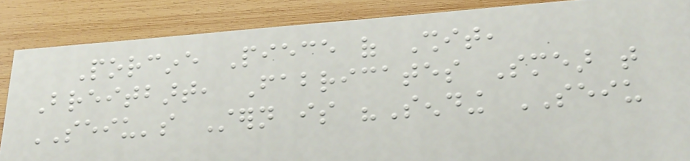Porcine Piece of Shit,
Breitbart, Fabricates Smear that
SEIU's Stern is "Sending SEIU
